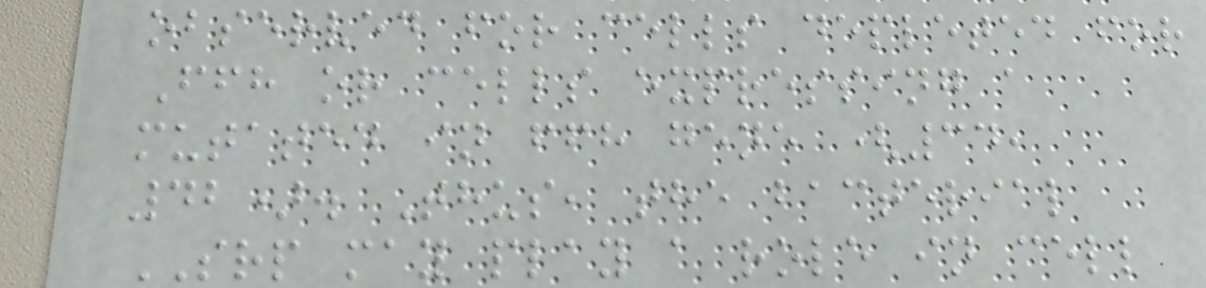observed for cells depleted for
Ffh or cells expressing a
mutated in ffh gene (34,
42). Thus, the bacterial
SRP may play a role in cell
